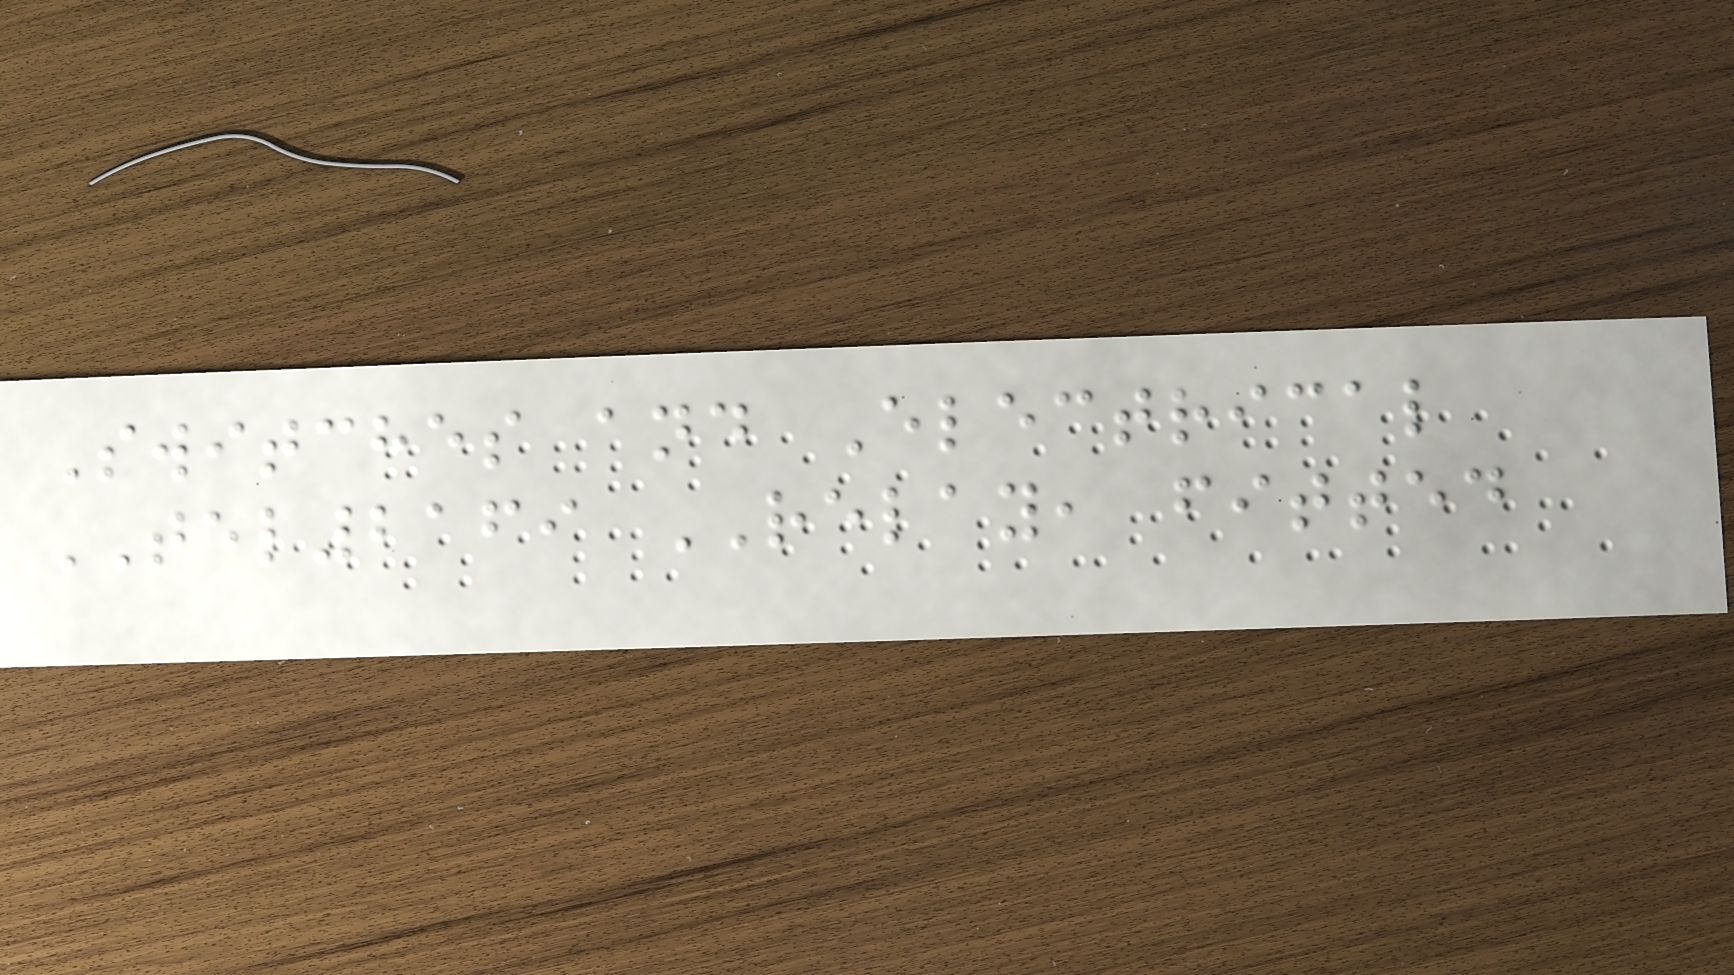Switches and Electrical
TEL2169 RELAY, fitted
